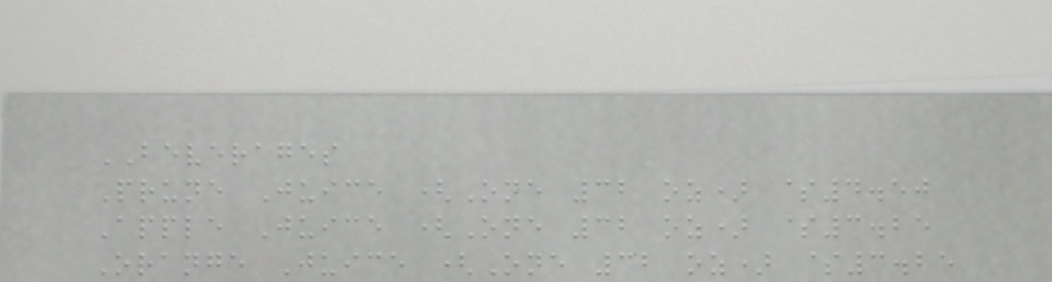BEVERAGES
Prune Juice (One 32 oz) $4.50
Apple Juice (One 32 oz) $3.25
Orange Juice (One 32 oz) $3.25
